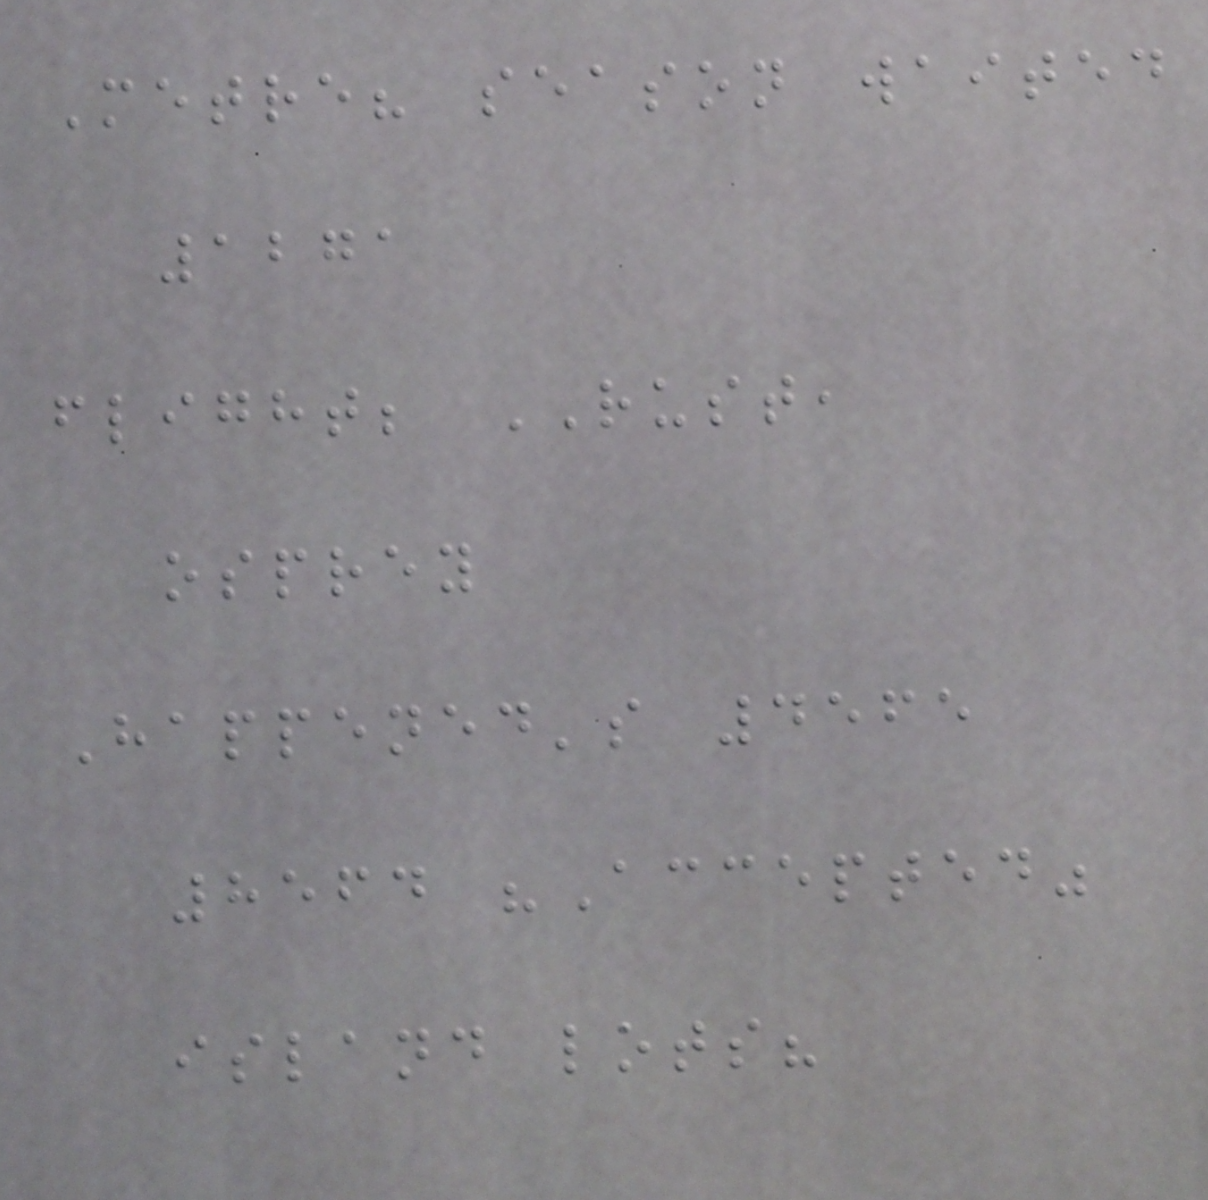Metre? season waited
1271
flight; RUST,
osprey
Happened's 4565
8564 "Accepted"
island lots?
